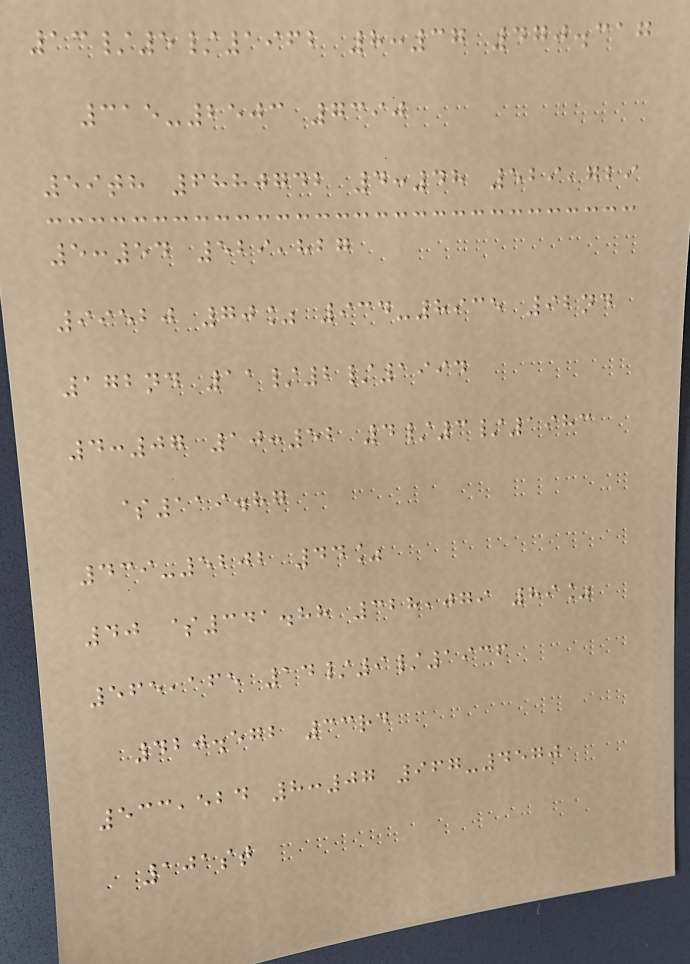13/5/1962 8:37 470.317
315-2503 7390
59th 6880742 4:48 529,729
5:54 529,827
99520 70% 934-8935 92nd
172nd 11/2/1994
4:07 10:52 4/3/1983
$119.87
439-5202 44%
40 $341.88 328,079 89%
565,165 14/9/1936
420.572 33rd
533,524 8:07 967-4570
101st
